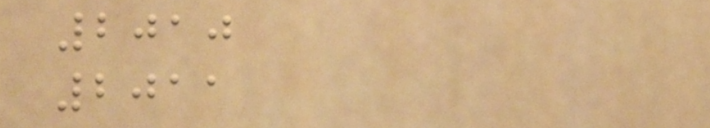2010
2011
